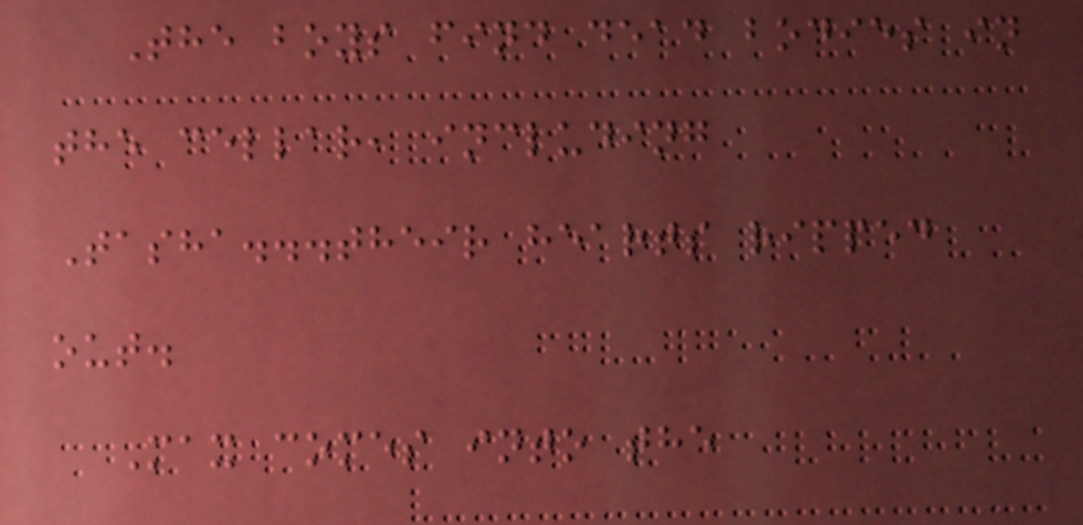The boys find dead bodies in
the cellar, including
Tasha...their hearts ripped
out.
Max comes into the
